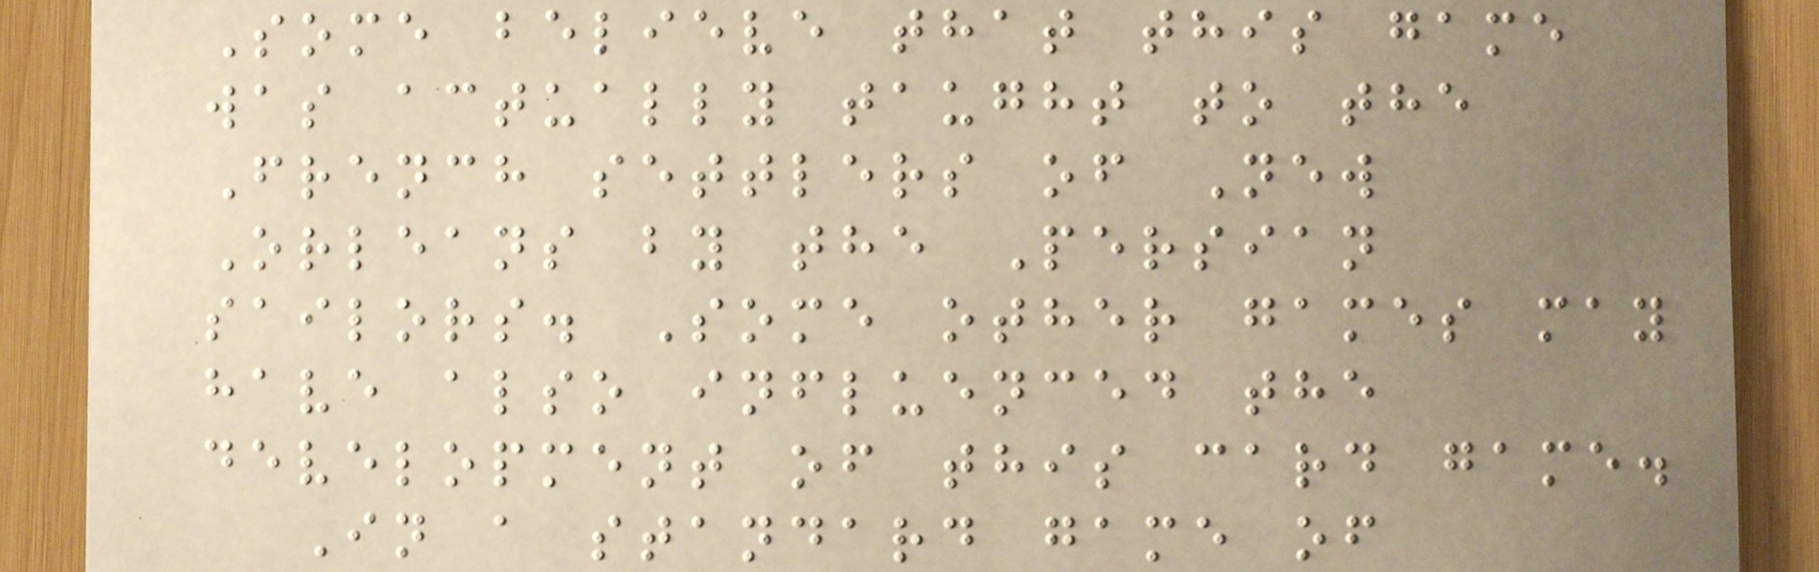Some believe that this game
was actually taught to the
French settlers of New
Orleans by the Persian
sailors. Some other games may
have also influenced the
development of this card game.
In a standard game of
